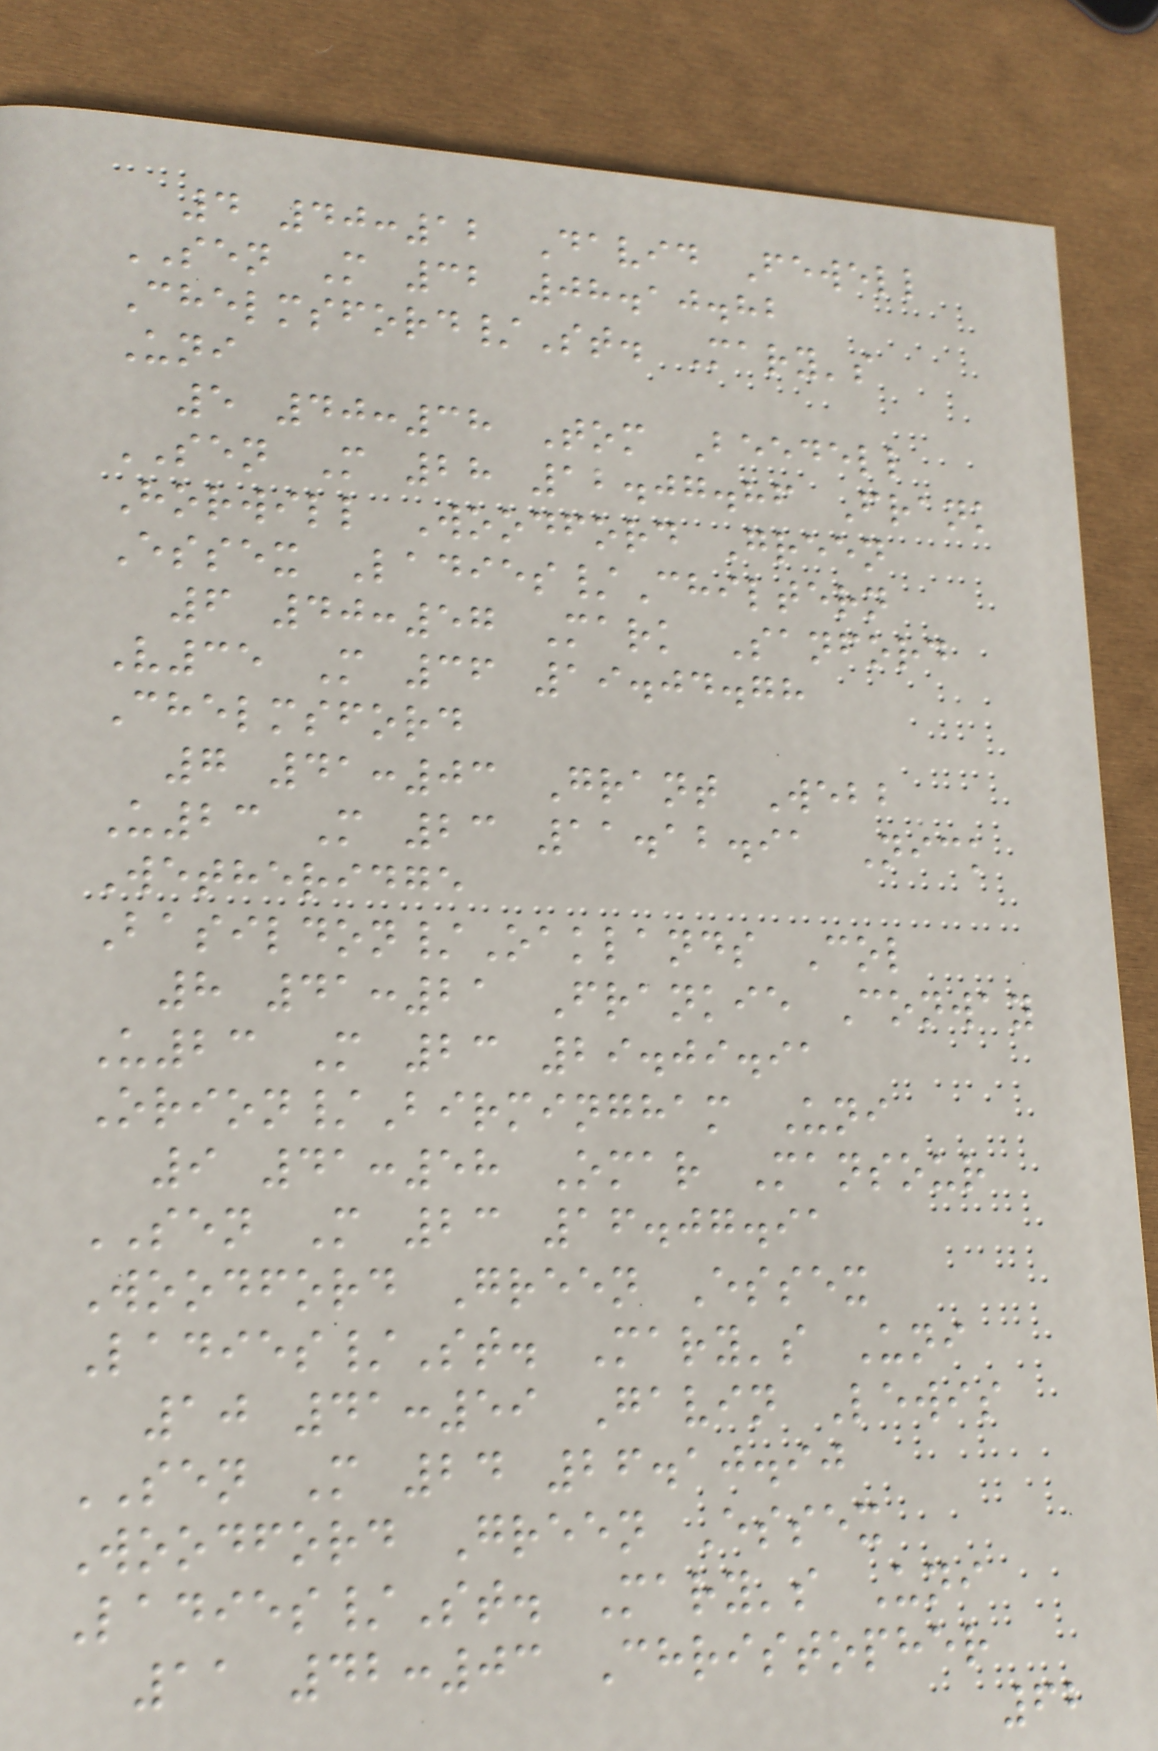4 40:12 David Fewell
SEN M 32 08.10.82
Chelmsford/St. Mary's
Uni
5 40:38 Tom Beedell
SEN M 28 12.07.86 Frank
Horwill Woodford Green
Essex Ladies/Chiltern
6 40:57 Mark Sanford
V35 M 36 19.04.78
Chelmsford
7 41:03 Grant Webb
U23 M 23 11.12.91 Nick
Wetheridge
Basildon/Oaklands Col
8 41:21 Frankie Conway
U23 M 23 29.09.91
Orion/Birmingham Uni
9 41:58 Omar Mansour
SEN M 23 16.07.91
Woodford Green Essex
Ladies/St. Mary's Uni
10 41:59 Gavin Lewis
SEN M 24 26.10.90
Woodford Green Essex
Ladies/St. Mary's Uni
11 42:03 Christopher
62
